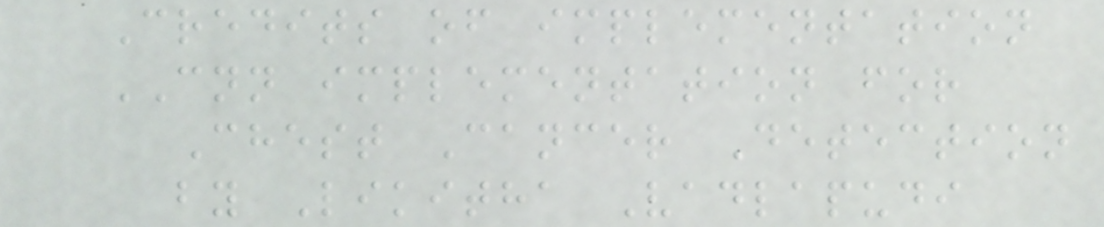Credits of implementation
CNN implementation for
Chest Cancer Detection
by Likitha Vadlapudi
